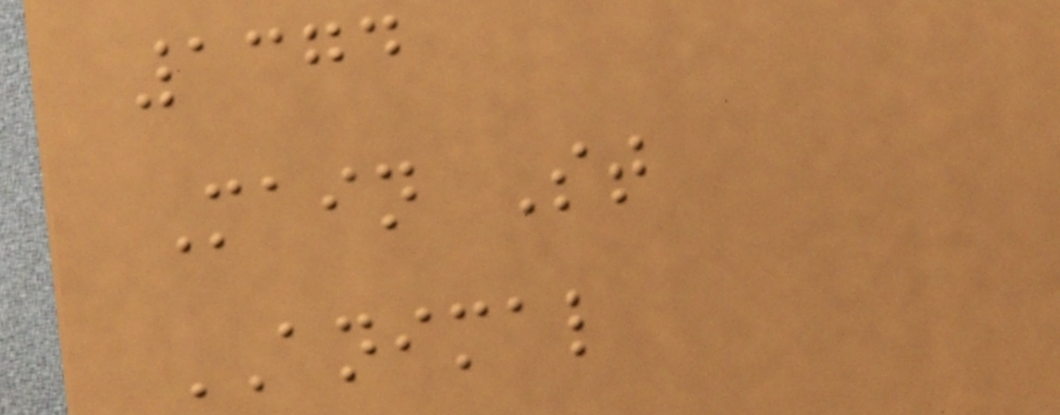1374
Main St
ANIMAL
